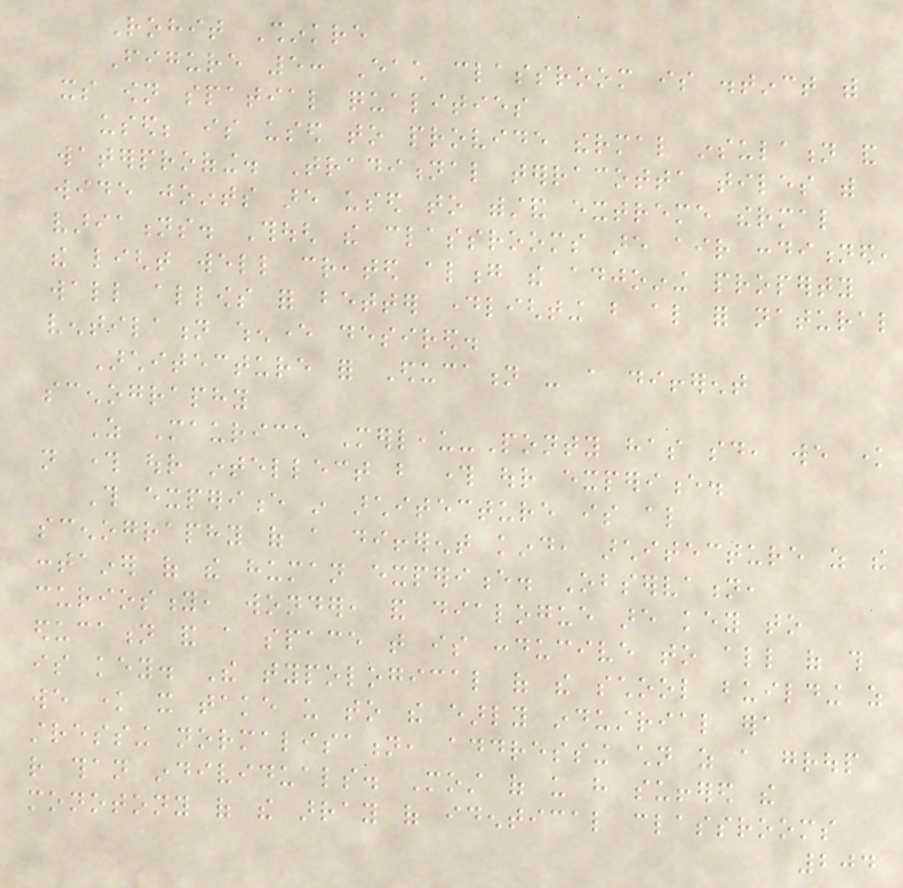Rohit Shinkre
Figure 5: Each classroom is distinct with
its own spatial qualities
used; is used to provide thermal insulation and
waterproofing. Traditional terracotta tiles with
wide joints are used to withstand extreme thermal
variations. Though the classrooms are air conditioned,
the light well created along the adjoining property
wall allows for better daylighting but also for natural
ventilation whenever desired.
Architecture for Education - a different
scenography
As Maurice Merleau-Ponty has said, we know
not through our intellect but through our experience.
This experience in architecture is also
scenography of a different kind, architecture as the
container of the human experience. Observation,
curiosity, wonder, and dialogue are key to
education and a space that is conducive to all of this
is key. The typological of the school building as
we know it take us to the early industrial era
stressing normalisation, addressing children as a group
rather than individuals. Most of us have suffered the
monotony of the array of identical classrooms
204
